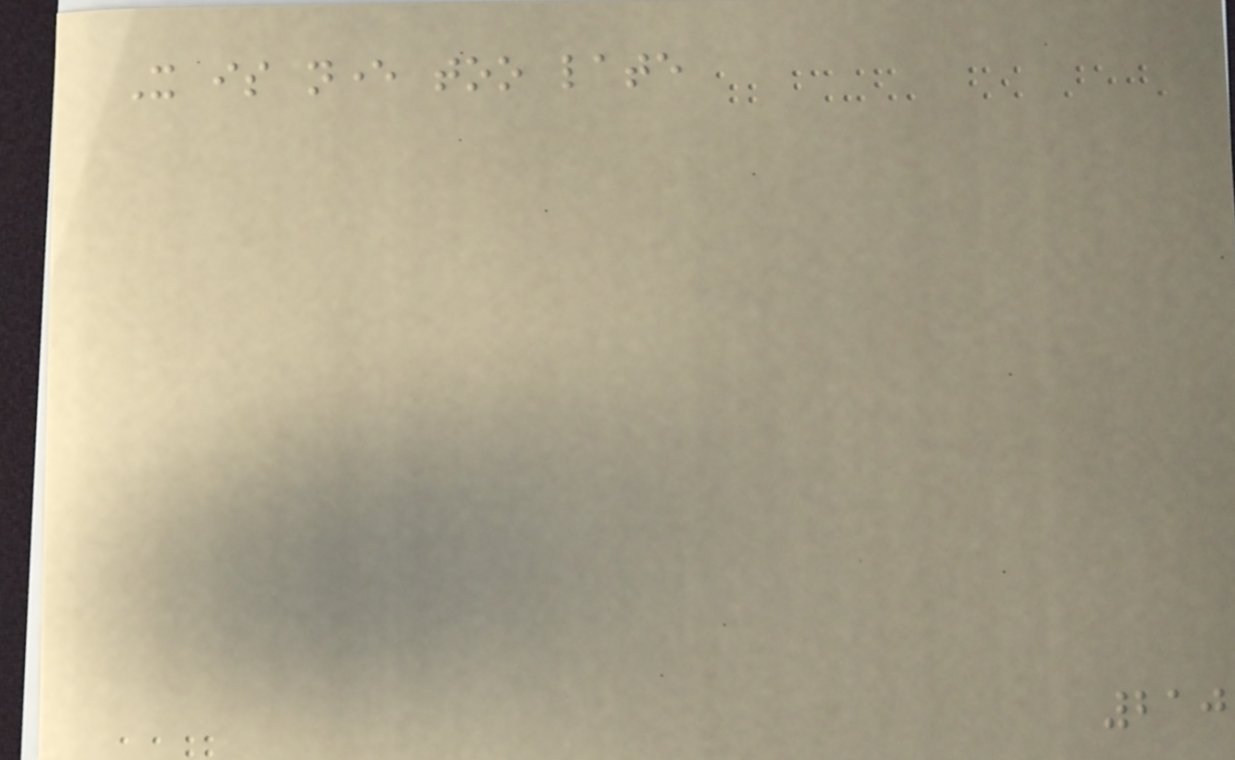It is never too late
210
